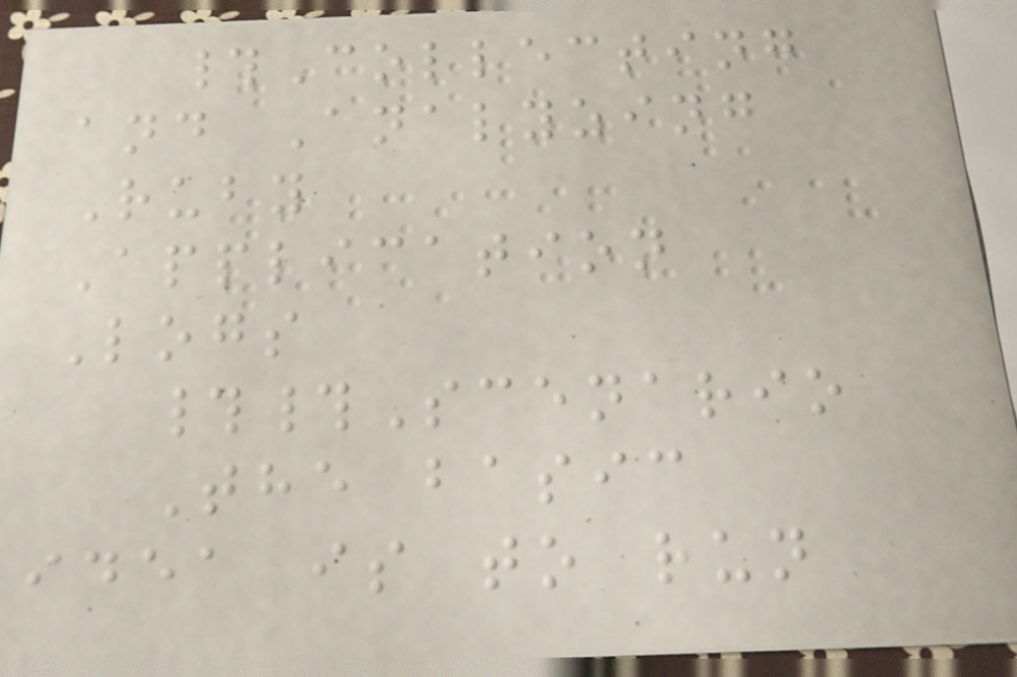#Collecting
and Analyzing
Ruby
Application
Logs
##Scenario
The basic
idea is to run
